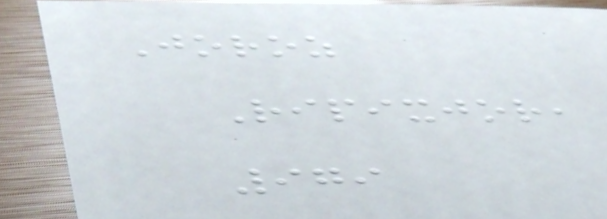Joroz
Ripixjor,
979
